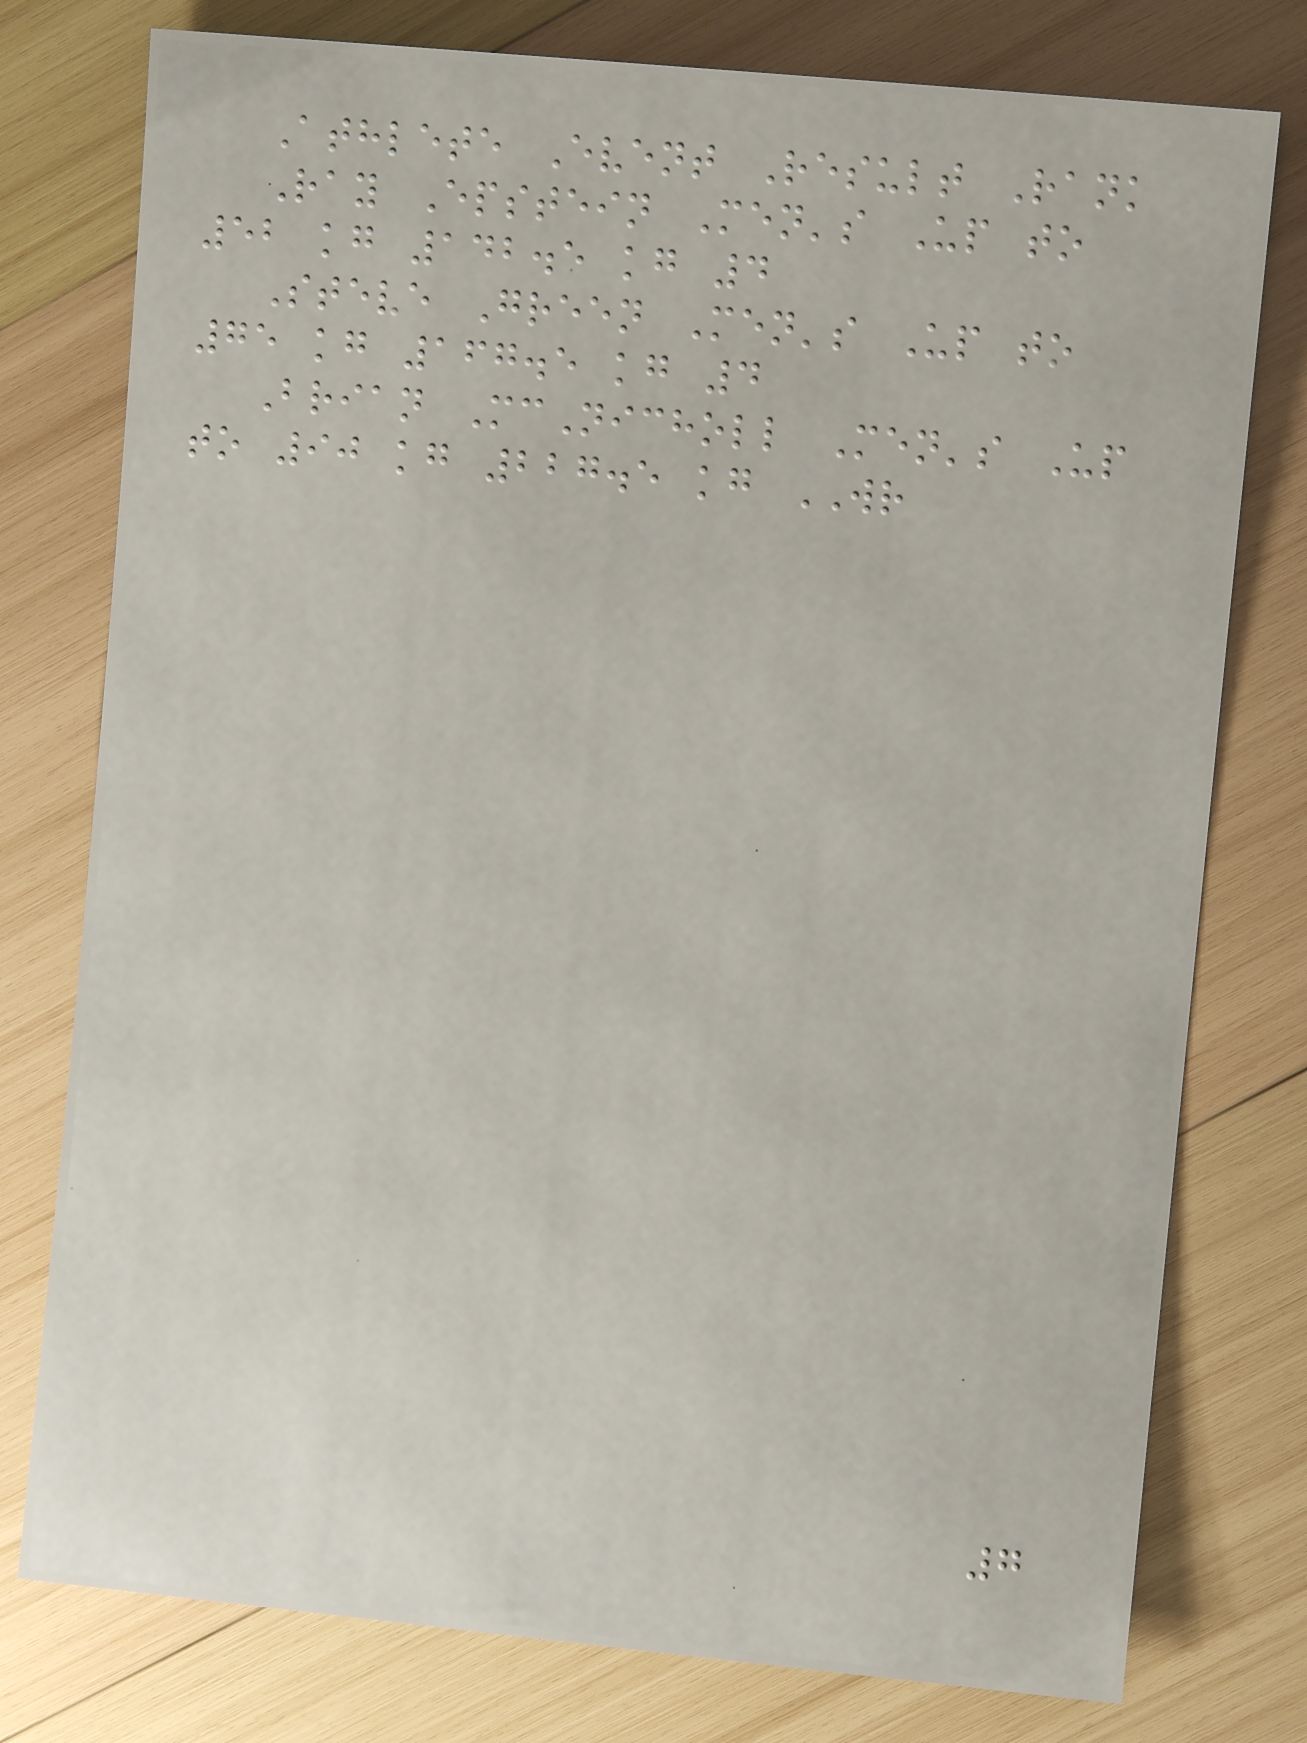Athlete Event Result Rank
Ray Epstein Men's Up to
52 kg 142.5 kg 4
Steve Green Men's Up to
75 kg 167.5 kg 4
Brian McNicholl Men's Up
to 90 kg 227.5 kg WR
7
